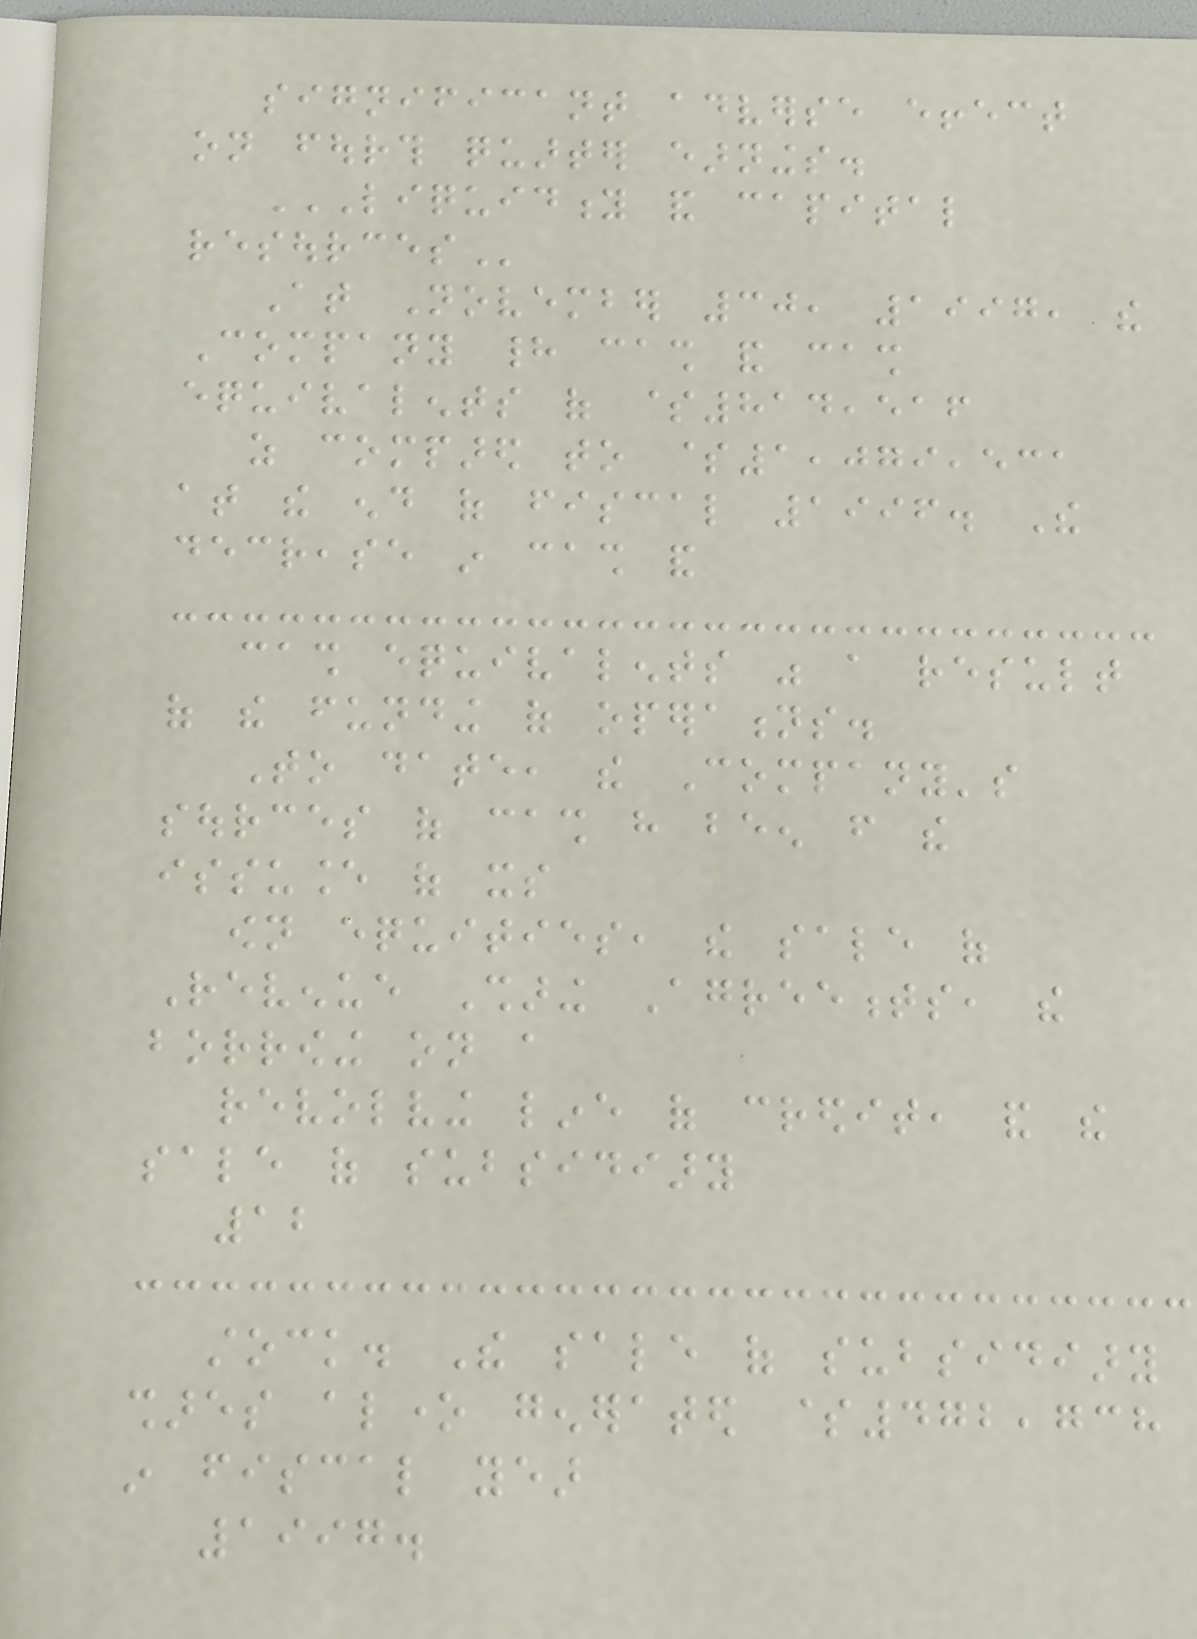significant adverse effect
on fourth quarter earnings.
LIQUIDITY AND CAPITAL
RESOURCES
At November 30, 1997, the
Company had cash and cash
equivalents of $814,516
as compared to $1,079,531
at the end of fiscal 1996. The
decrease in cash and
cash equivalents was a result
of the funding of operations.
To date, the Company's
sources of cash have been from the
issuance of its
own equities, the sale of
Revenue Sharing Agreements, the
borrowing on a
revolving line of credit, and the
sale of subsidiary
12
stock. The sale of subsidiary
shares alone generated $472,738
in fiscal year
1997.
